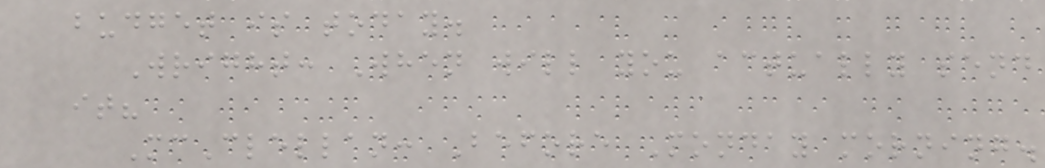budget is today.
Wright: When will you actually send
it?
McClellan: Before Monday morning.
